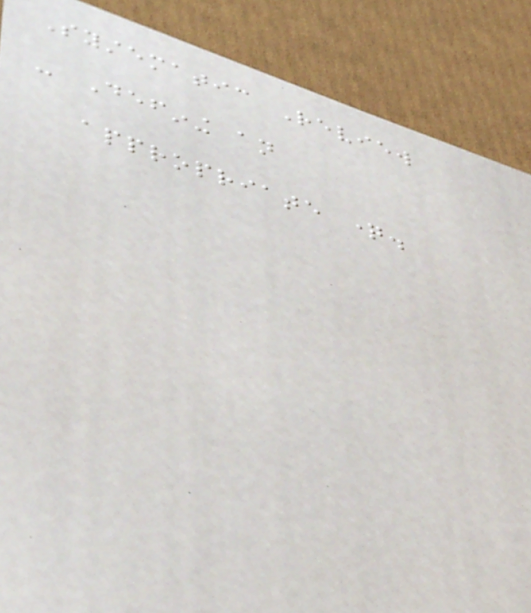Systematic Review
- Defining an
appropriate question.
